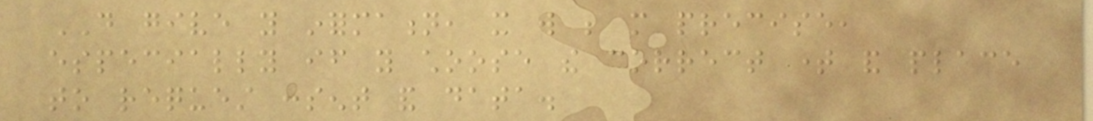DO give you information, it will be more precise,
especially if you choose the correct time and place
to request consent and data.
